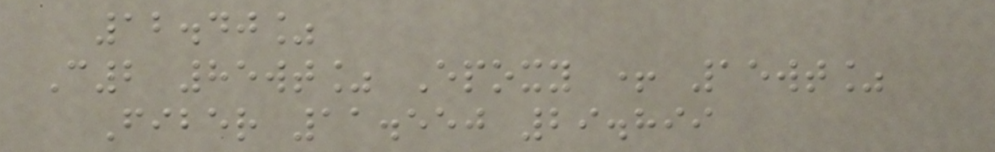12.40%
C2 85wt% Epoxy + 15wt%
Fiber 11.550 29.899
